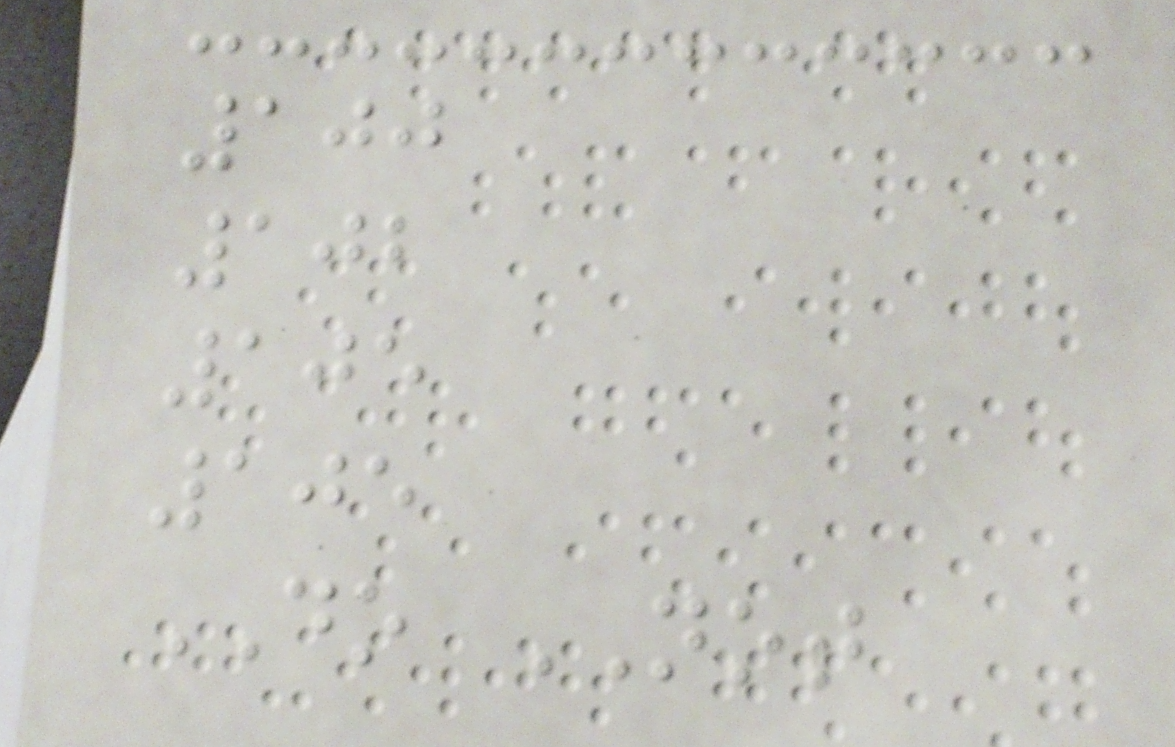100
102
105
105
DO NOT
